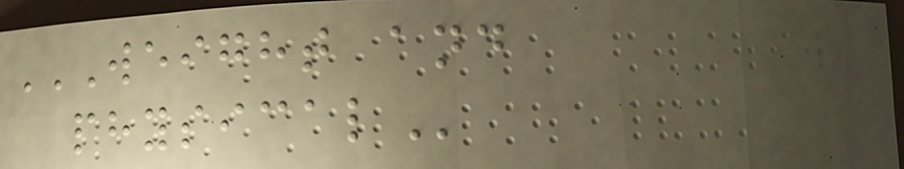WEIGHT AND
PHYSICAL
